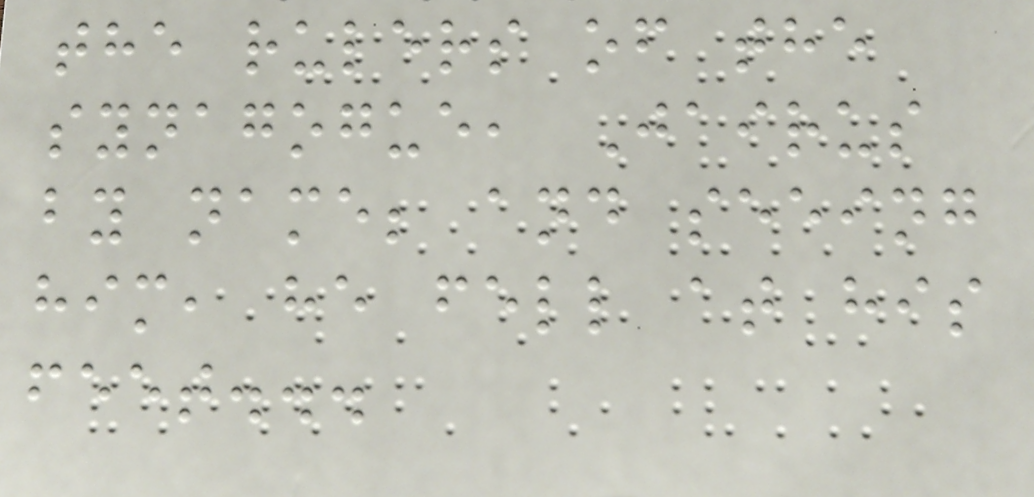the rulers of the
synagogue, Jairus
by name; and seeing
him, he fell at his
feet...
